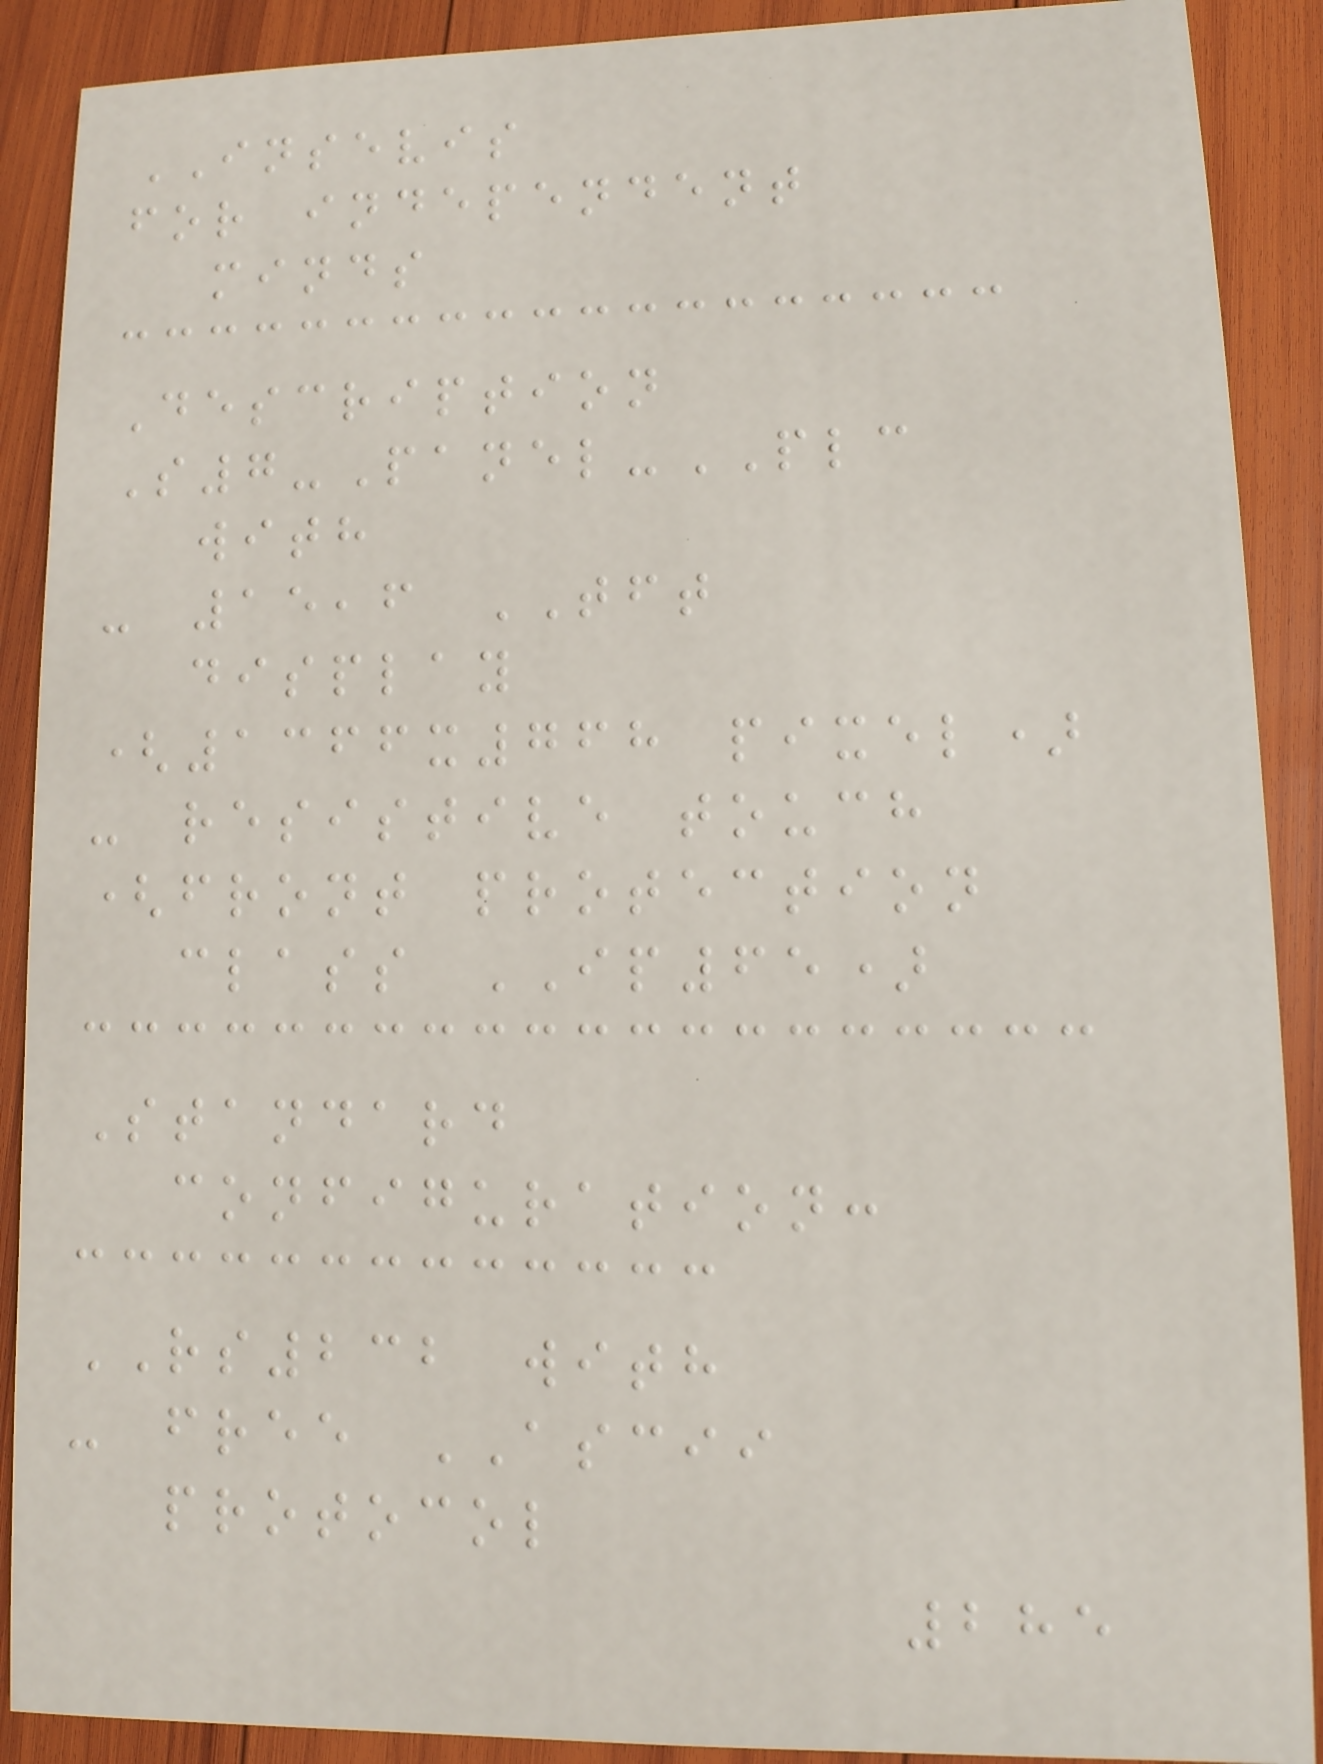INSEVIS
for independent
minds
Description
S7-Panel-PLC
with
- 15,6 TFT
display
(1366x768 pixel)
- resistive touch
(front protection
class IP65)
Standard
configuration:
RS232 with
- free ASCII
protocol
285
